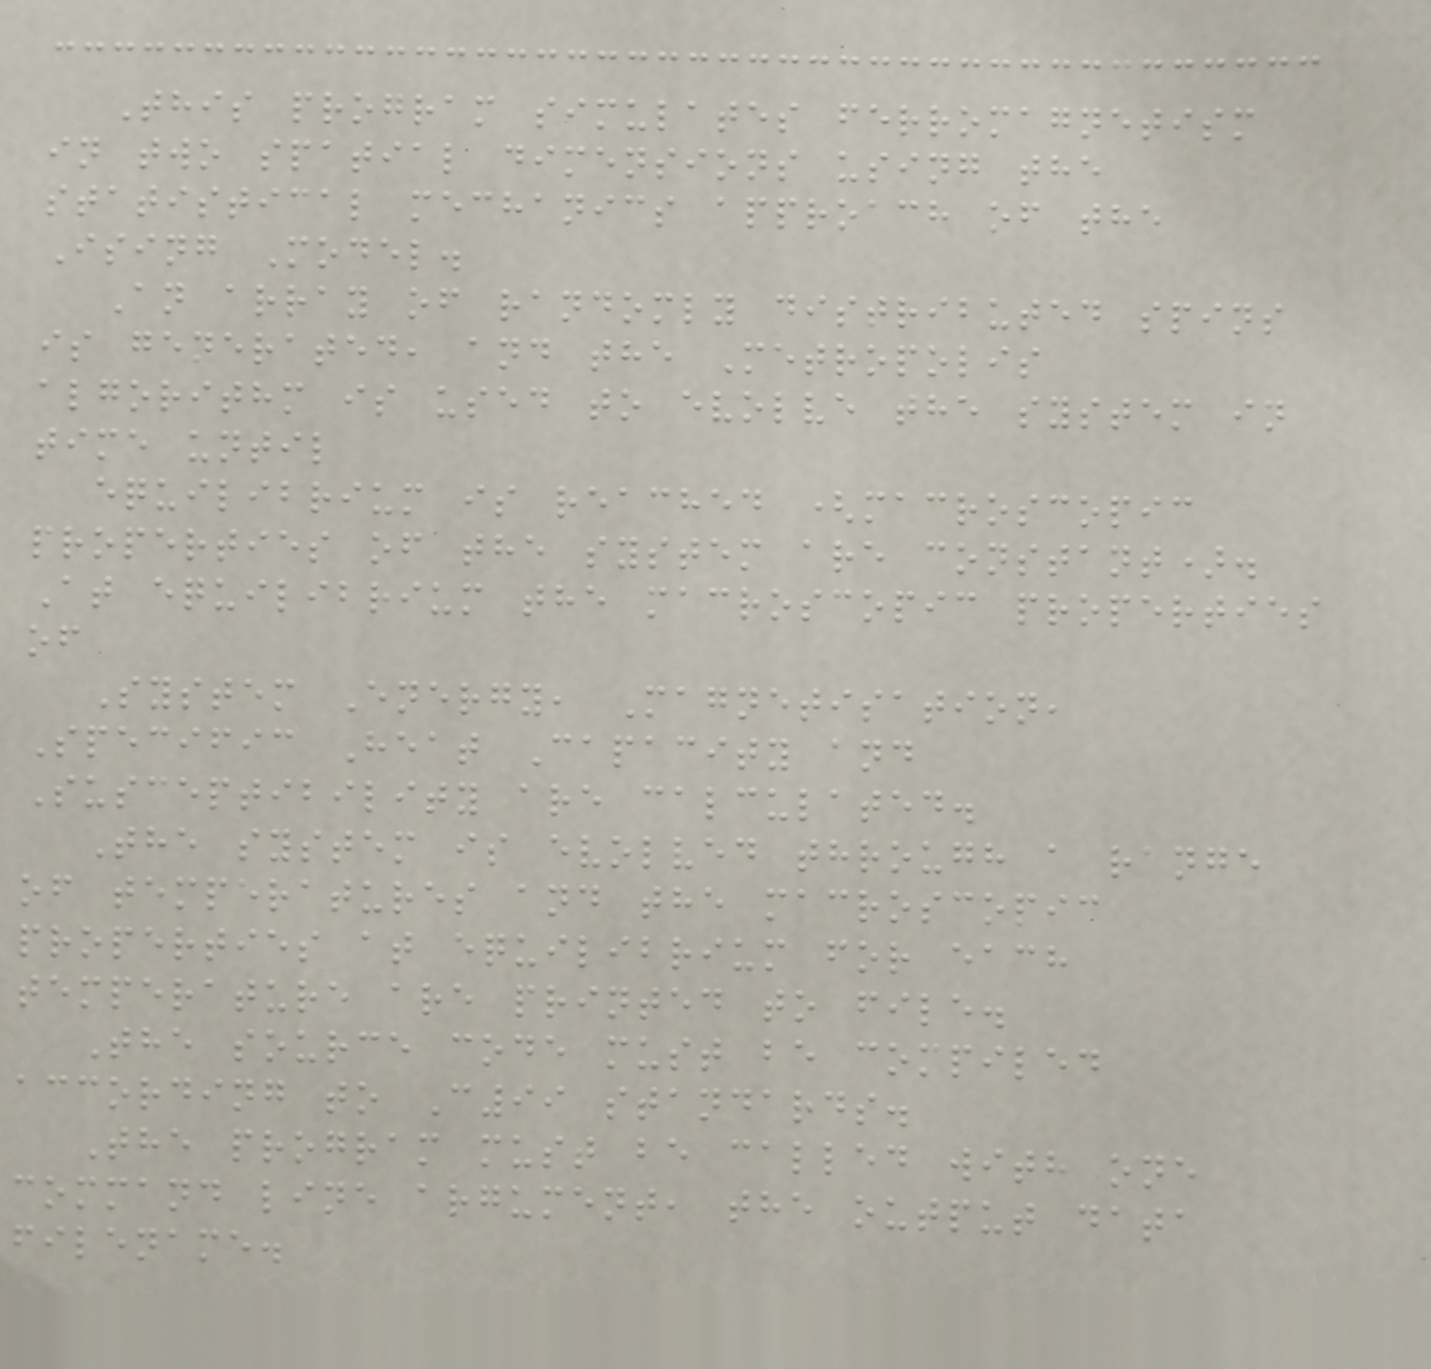This program simulates ferromagnetism
in two spatial dimensions using the
statistical mechanics approach of the
Ising Model.
An array of randomly distributed spins
is generated, and the Metropolis
algorithm is used to evolve the system in
time until
equilibrium is reached (macroscopic
properties of the system are constant).
At equilibrium the macroscopic properties
of
System Energy, Magnetisation,
Specific Heat Capacity and
Susceptibility are calculated.
The system is evolved through a range
of temperatures and the macroscopic
properties at equilibrium for each
temperature are printed to file.
The source code must be compiled
according to C99 standards.
The program must be called with one
command line argument, the output data
filename.
